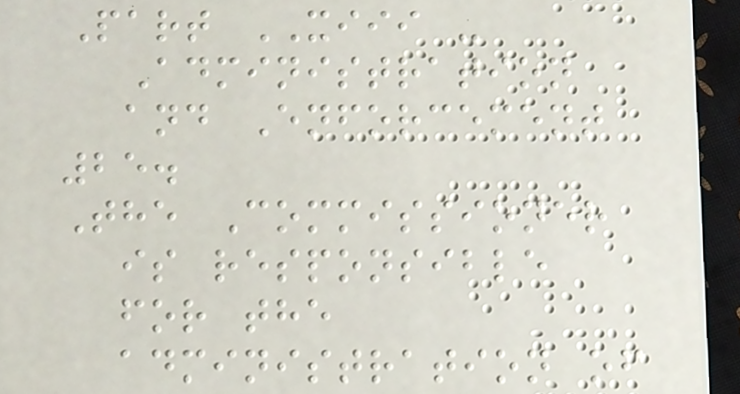Part XIII -
Administration
and Enforcement
25.
The Commissioner
is responsible
for the
administration of
